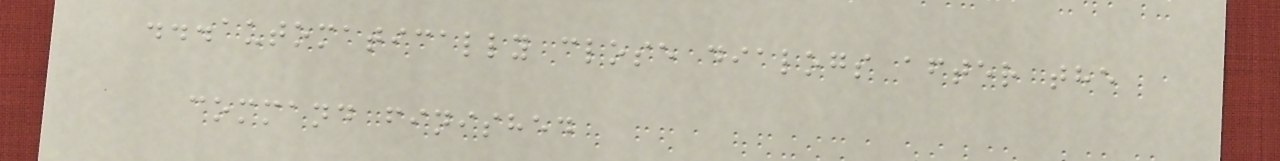...automatically close dialogs after the
command finished
